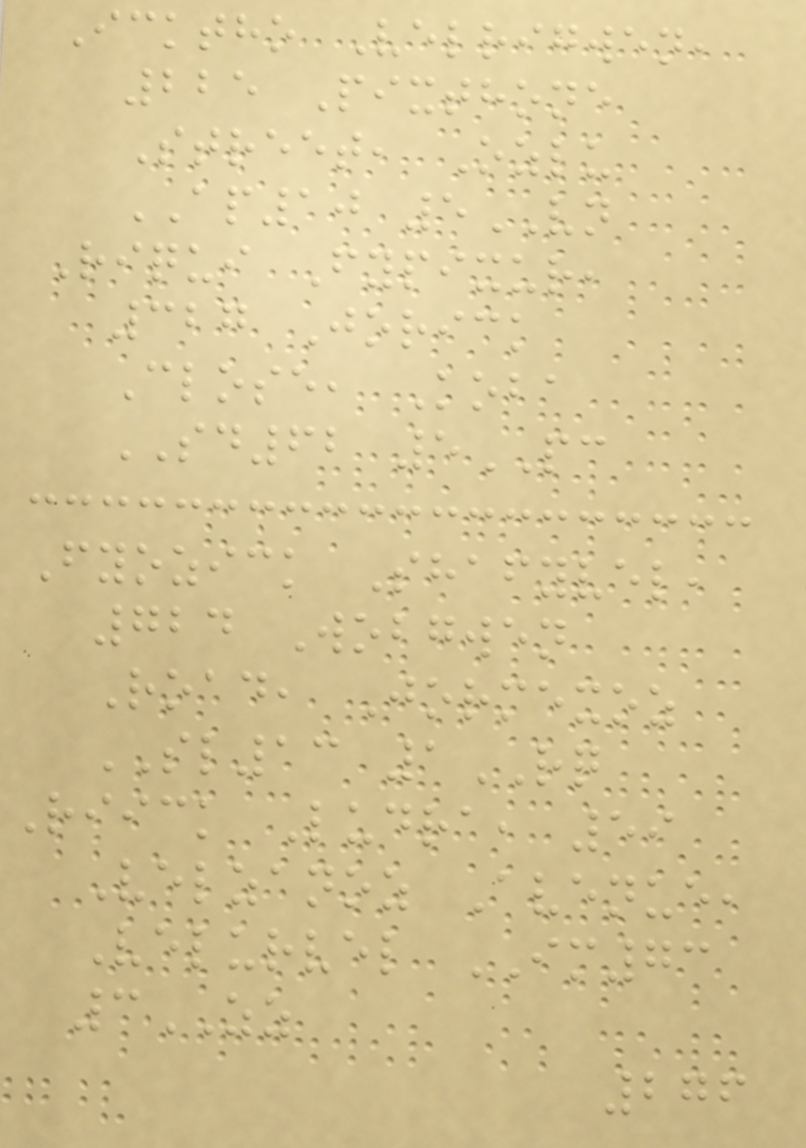Icktho Velrigwen,
225 Pixthone
Street, Ozlu
AP10 5VN
Riqui Fypixur,
327 Jorick
Close, Koba
SD62 5PC
Fyozick Shafyvel,
724 Wobgwen
Road, Jormexoz
SL13 1RQ
Riick Ludra, 59
Velzanoz Avenue,
Velurvel IM73
3ZZ
276
